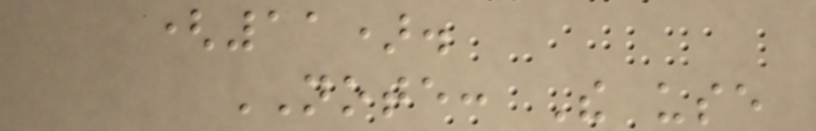(11).
NOTE: The use
